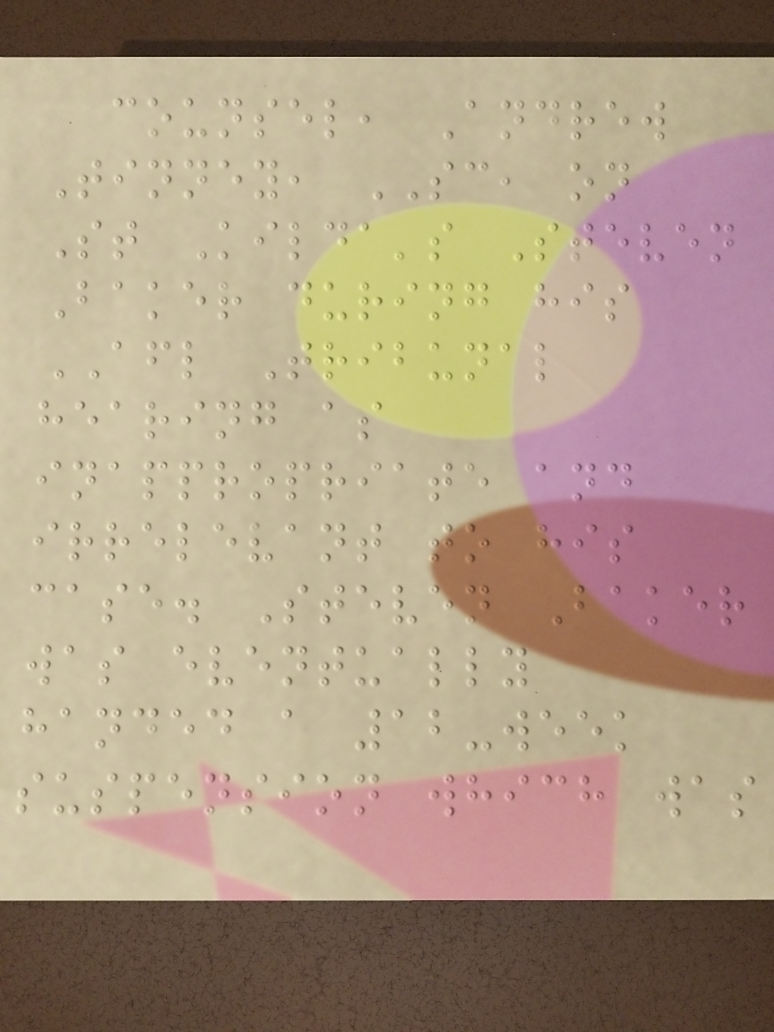counsel, Andrew
Tinney, SC, on
St Kilda's Steven
Baker during his
AFL Tribunal
hearing as
inappropriate and
irrelevant to his
case. Steven Baker
was eventually
handed a 12-week
suspension which was
